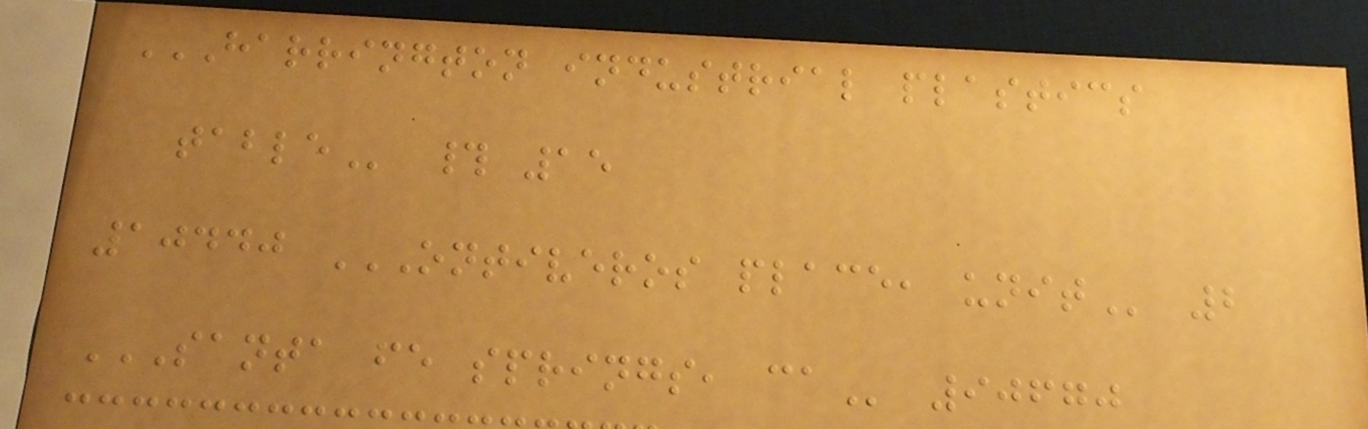HARRINGTON INDUSTRIAL PLASTICS
TABLE # 15
10440 ONTIVEROS PLACE, UNIT 2
SANTA FE SPRINGS, CA 90670
